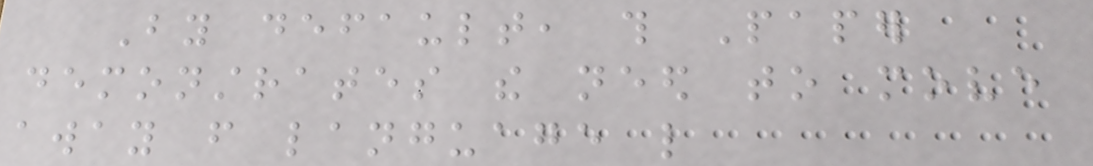By default, this Paper
demonstrates the need to move
away from language like
